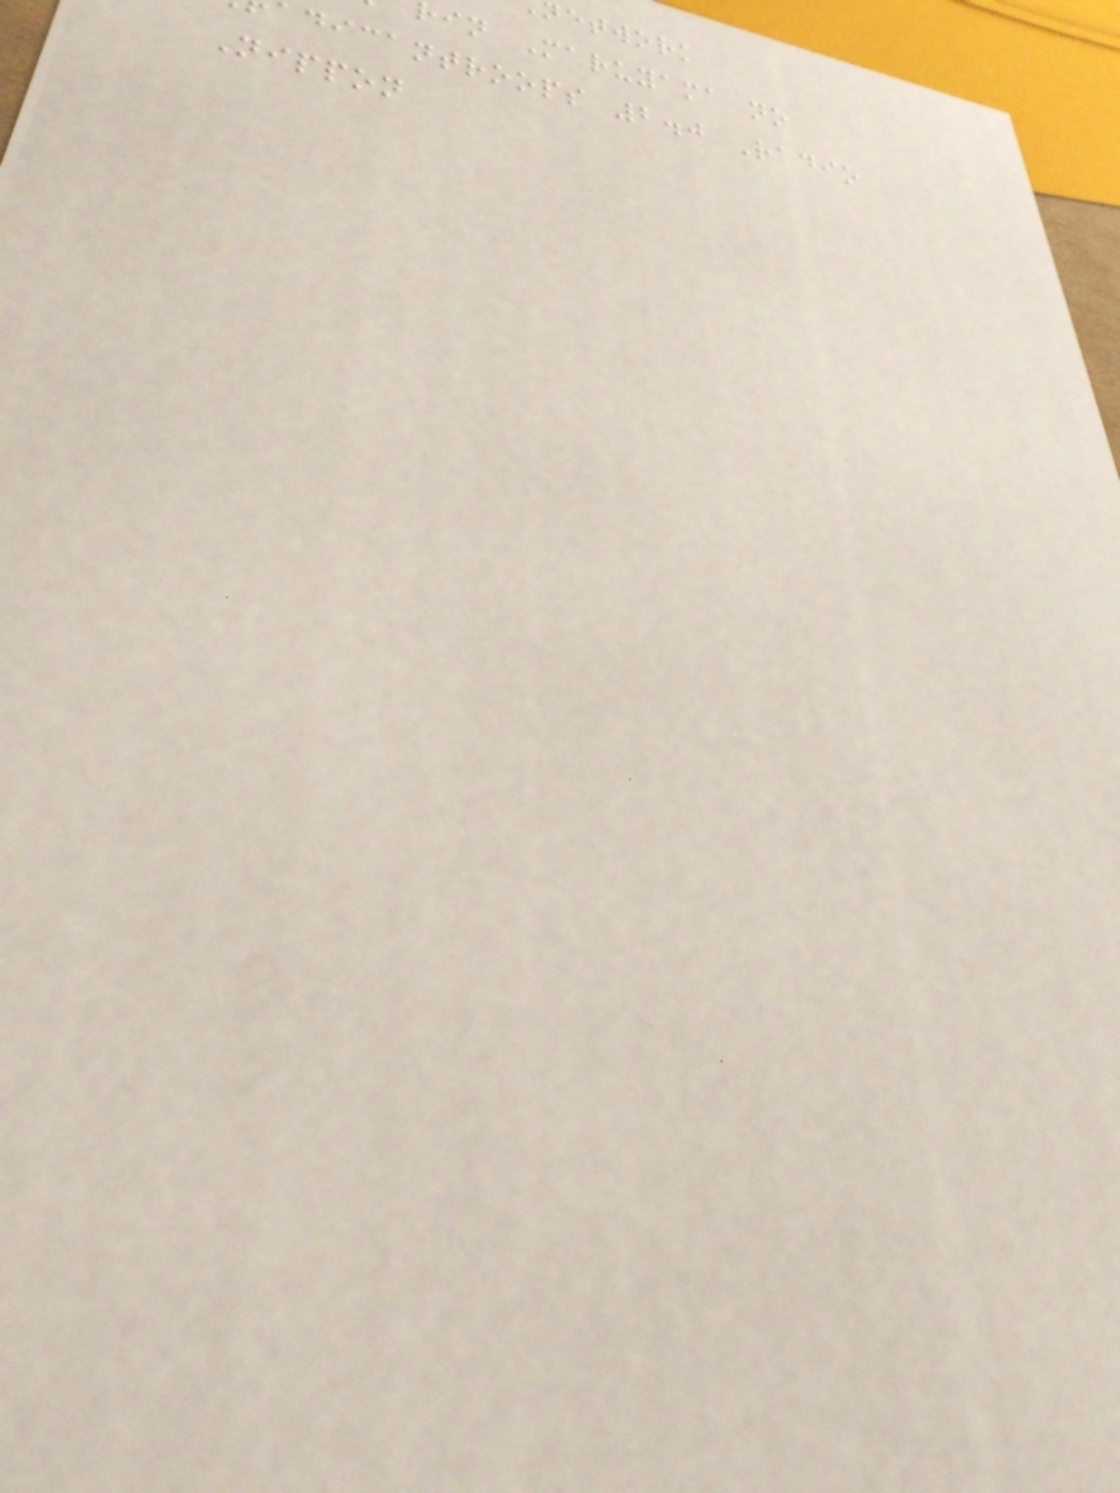etwork
in Maruyama no
dicantroops 2.0 Radio
Nippon
